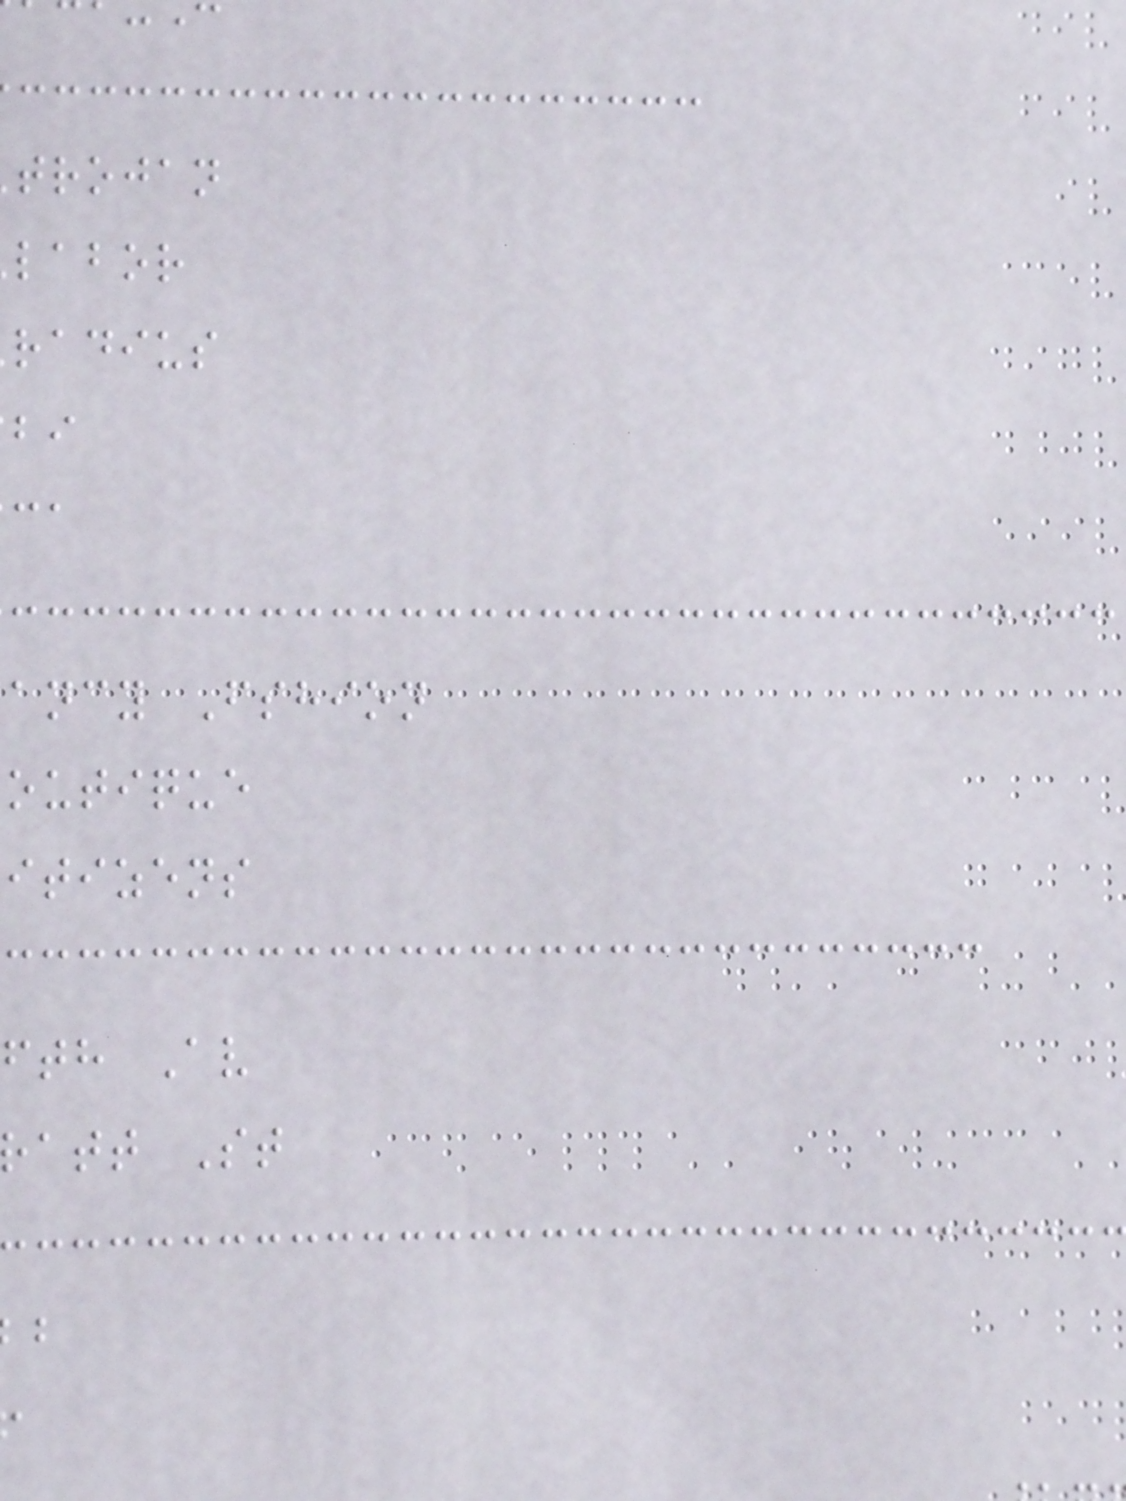trojan
labor
radius
ancy Fshion
outique
itizens
fth Av
ratt St
